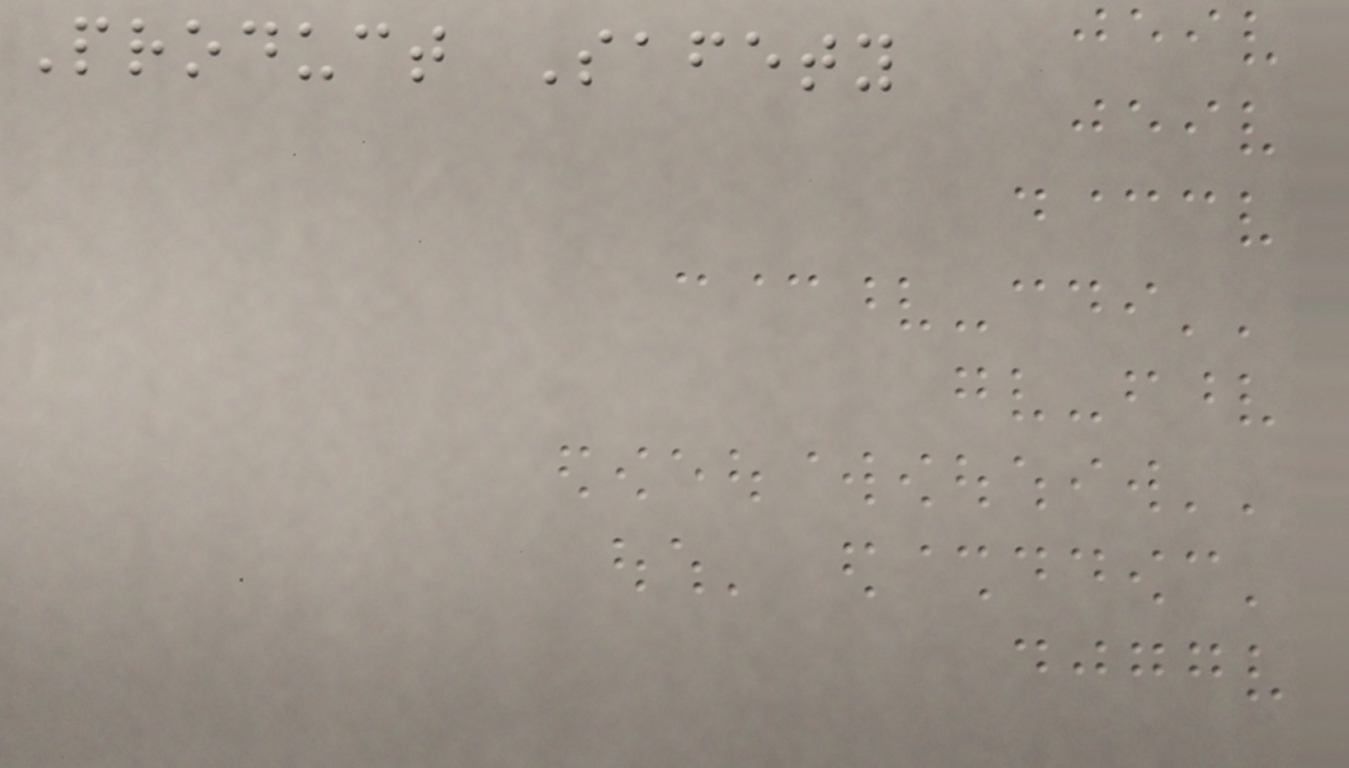Product Safety
